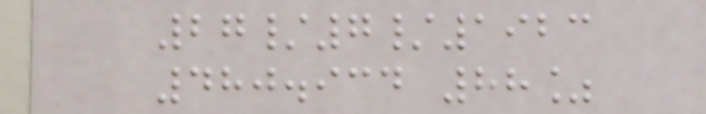27/7/1923
480.934 88%
